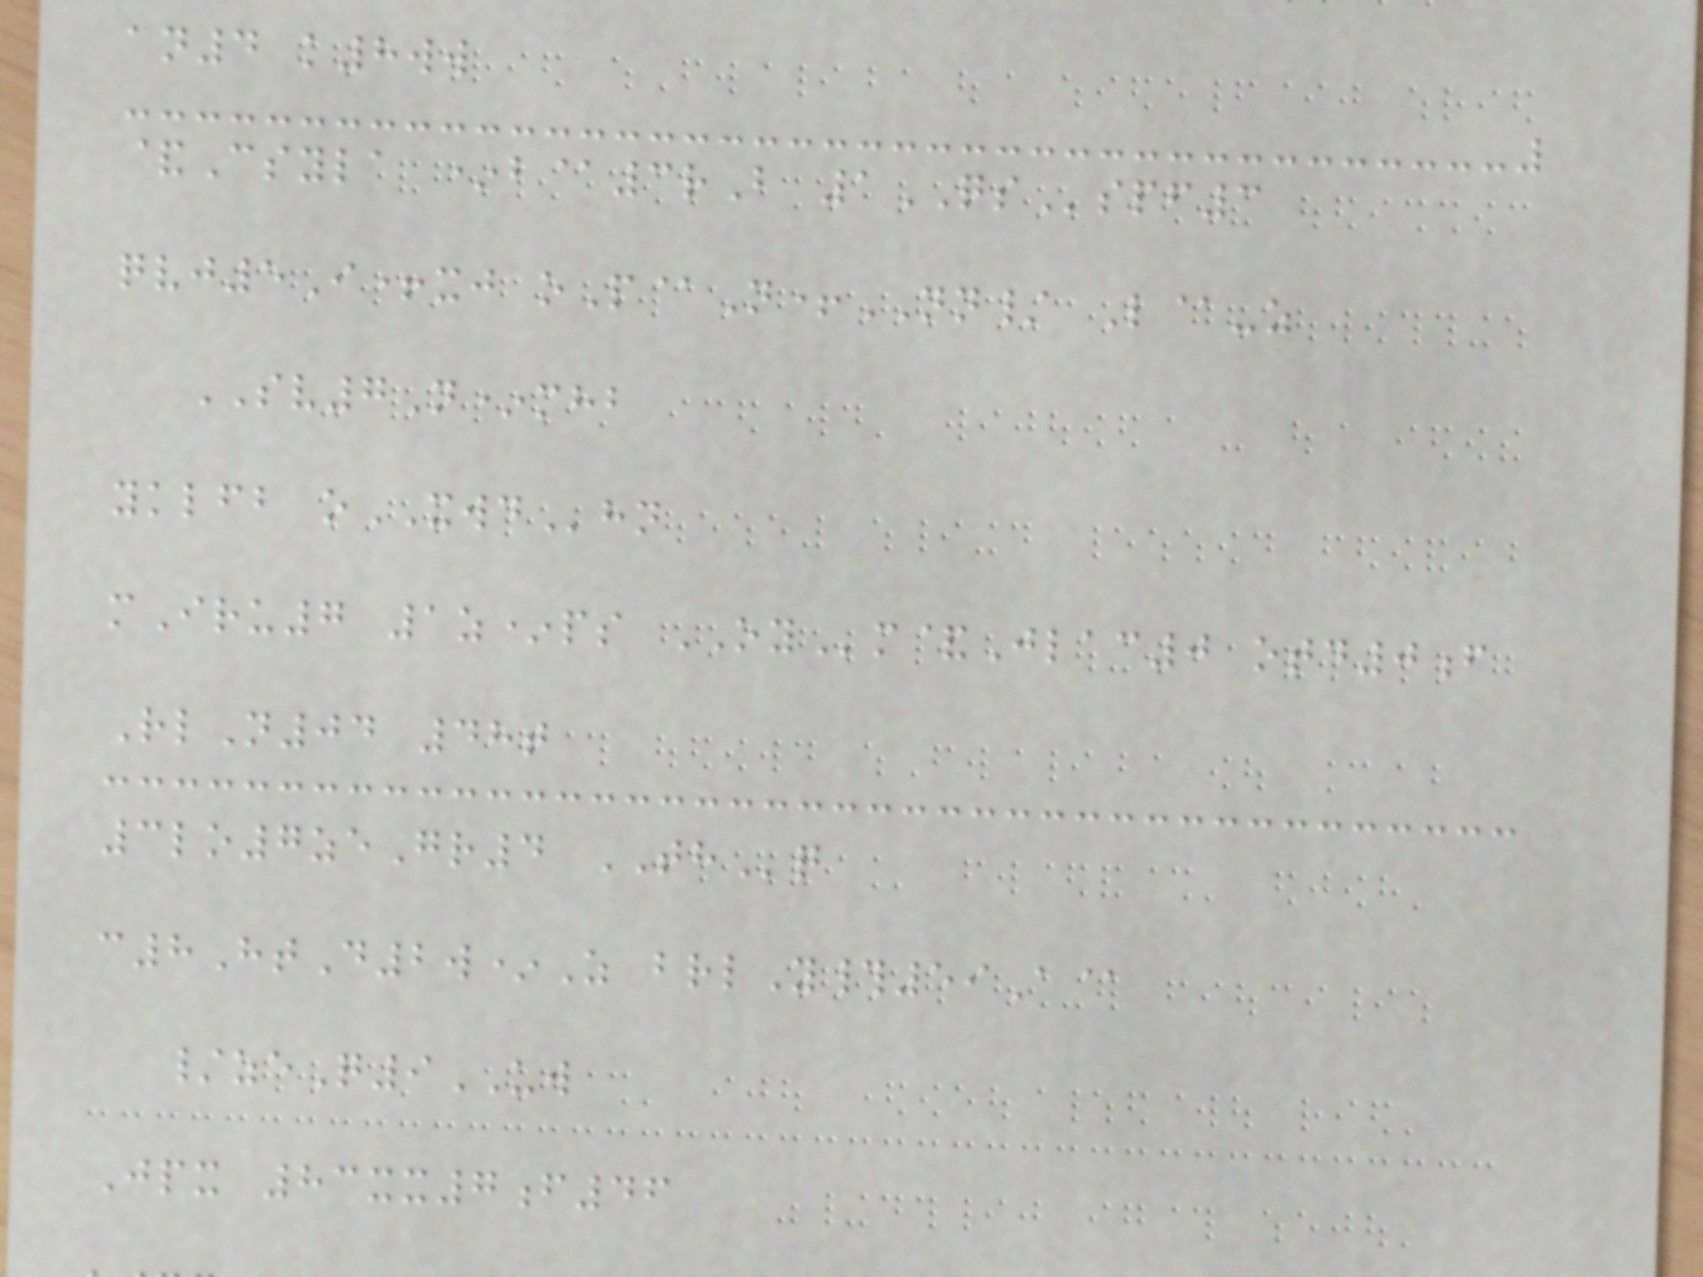an4 k8ww
&Csyla *b@3rB 1QSspf3
qvj5I+xj oP@N+NN/ L@-z
SV7N*mhb
yklfb oXWDhn
mIru7 1z*ps OYm&Jlac0 otd0f
RlN04 48t
3lo7zeGr4 THq
c8HtD2w*Z brlY#59A@
/zeQ9UW
Jpx 83xx7f46
